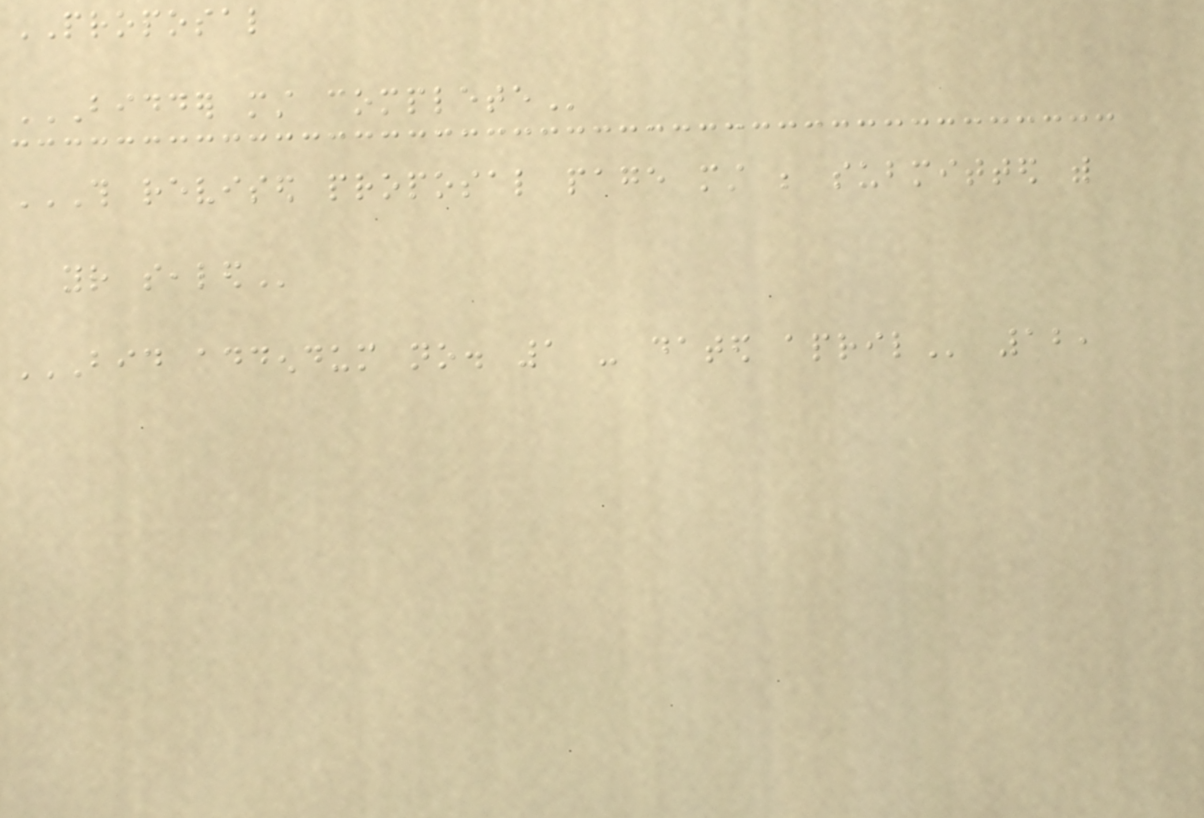PROPOSAL
BIDDER MUST COMPLETE
THIS REVISED PROPOSAL PAGE MUST BE SUBMITTED WITH
YOUR SEALED
BID ADDENDUM NO. 1 - DATED APRIL 12,
